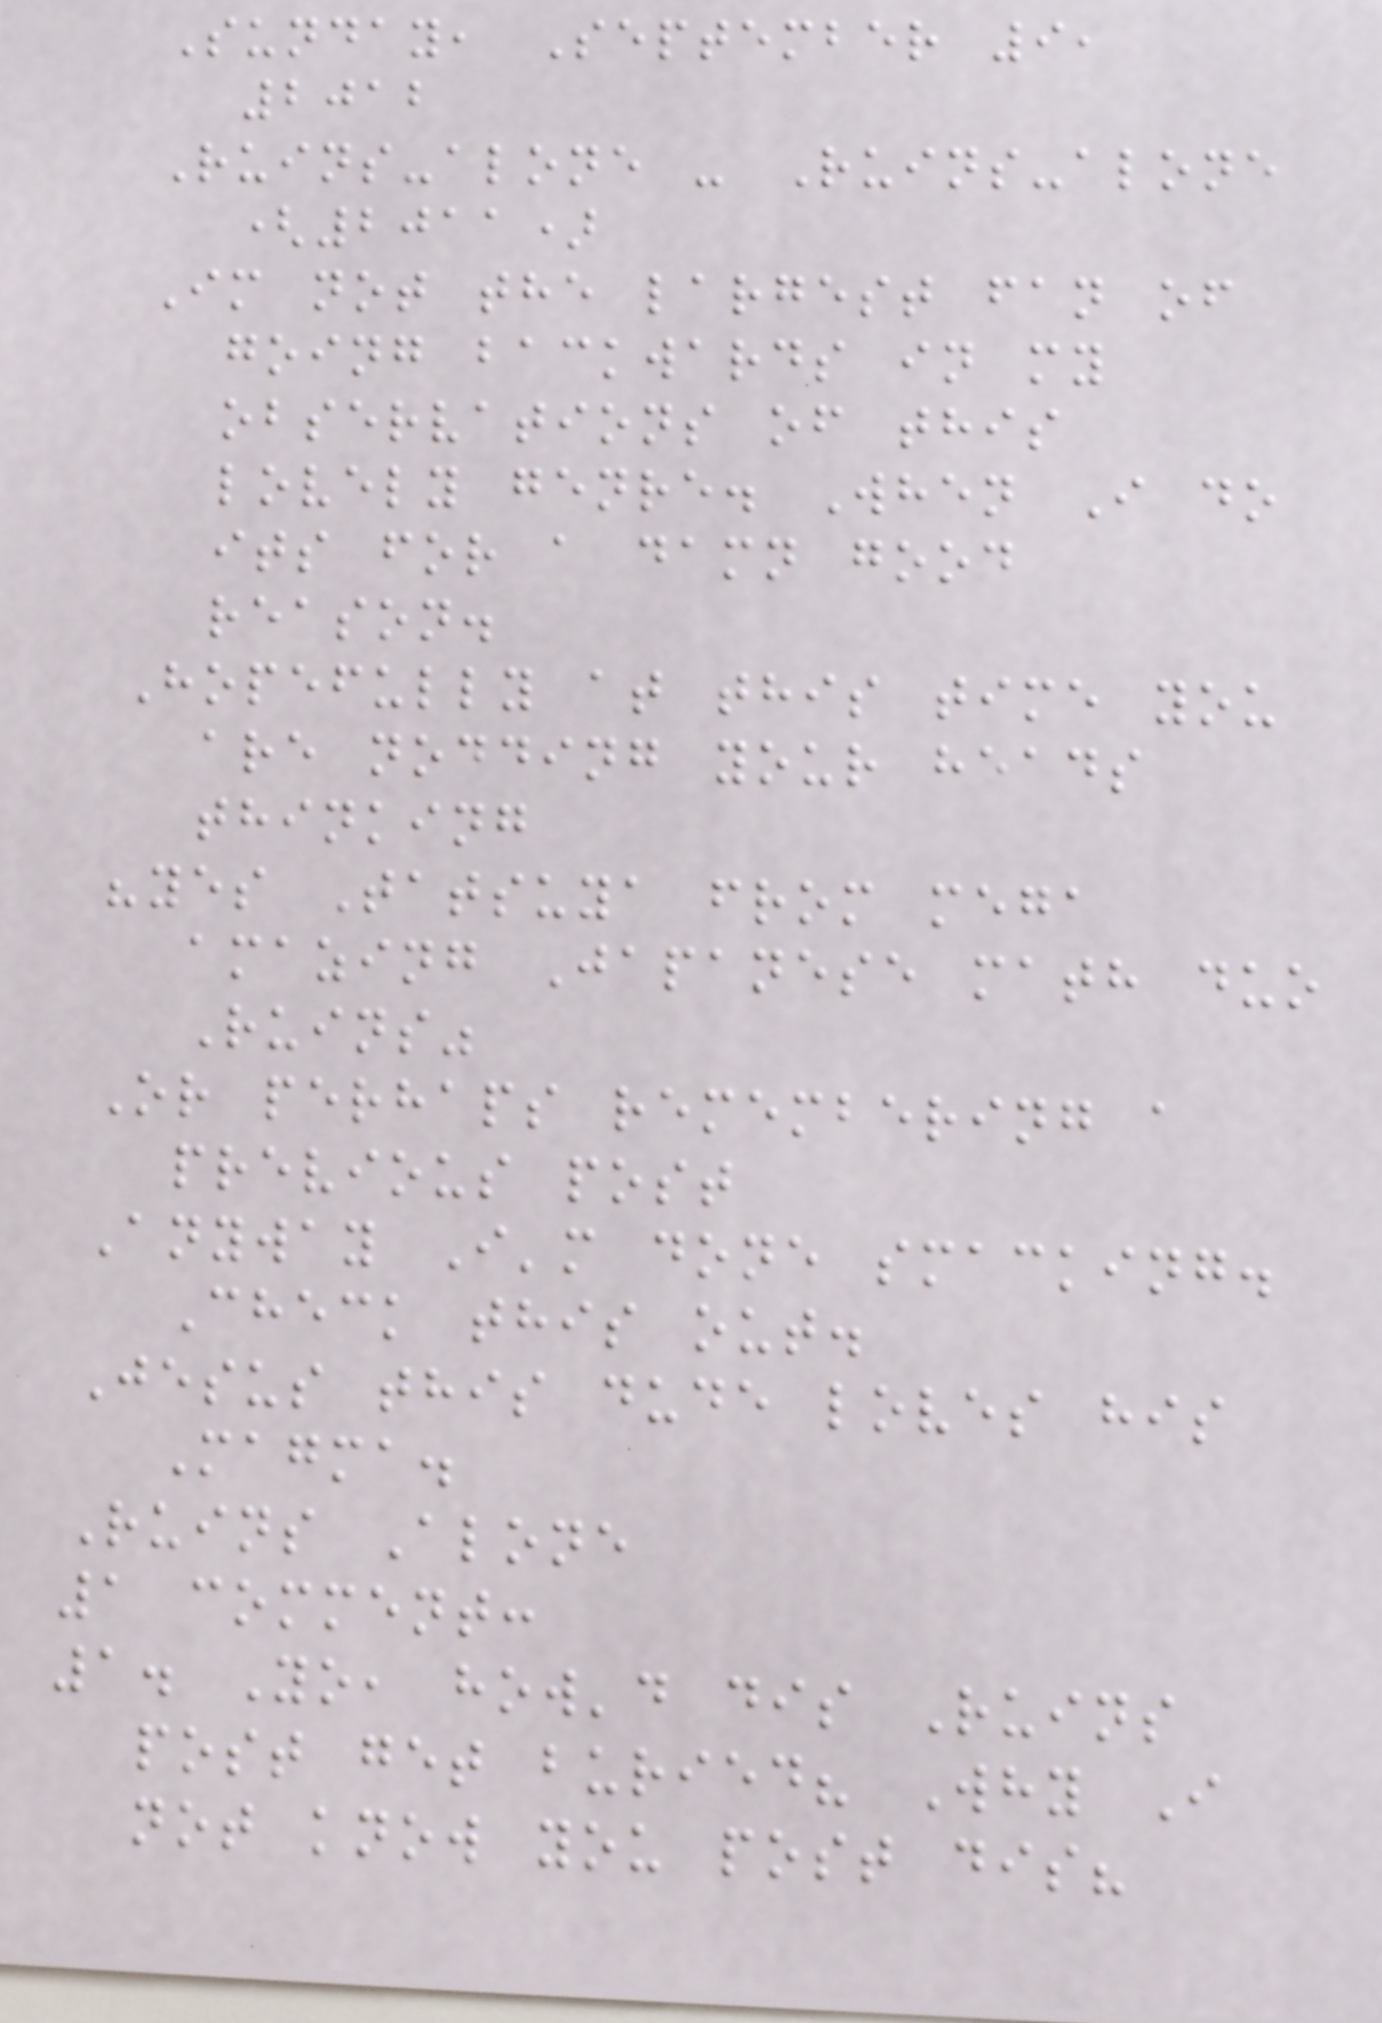Sunday, September 9,
2012
Ruins-alone - Ruins-alone
(2011)
Im not the largest fan of
going backwards in my
observations of this
lovely genre. When I do
its for a damn good
reason.
Hopefully at this time you
are nodding your heads
thinking
"yes Tatsuya from mega
amazing Japanese math duo
Ruins"
Or perhaps remembering a
previous post
Anyway I'm done smacking.
Check this out.
Jesus this dude loves his
Magma.
Ruins Alone
1 comment:
1. Yo, how'd dis Ruins
post get buried? Why I
not know you post dis?
